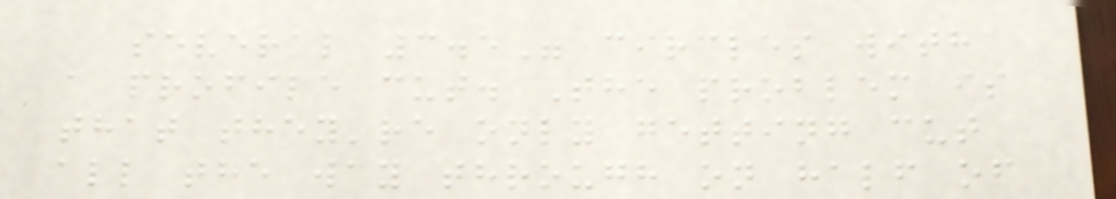several 3.5" circles with
a profile cut. The problem is
that they're only getting cut
all the way through on half of
